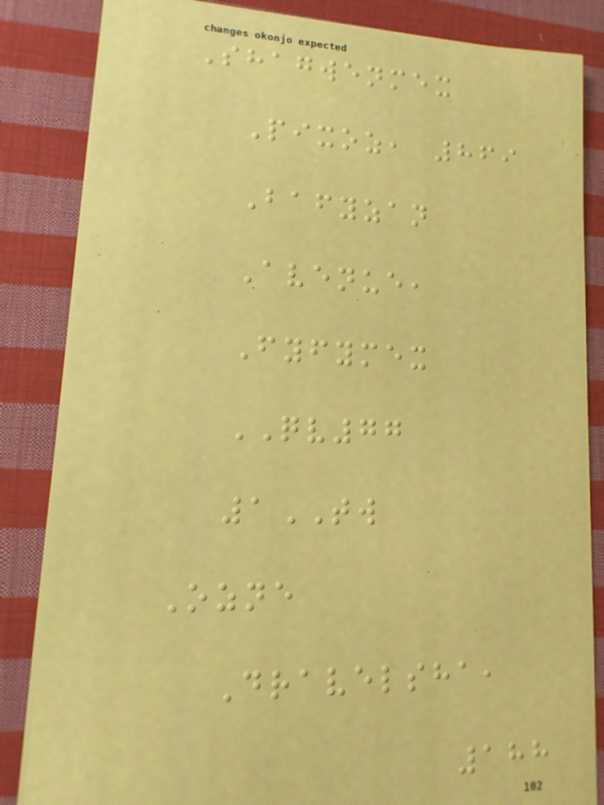Shagwenmex
Pixoz, 869
Bafyzan
Avenue,
Fyfymex
QV77
1TW
Ozne
Dravelsha,
188
